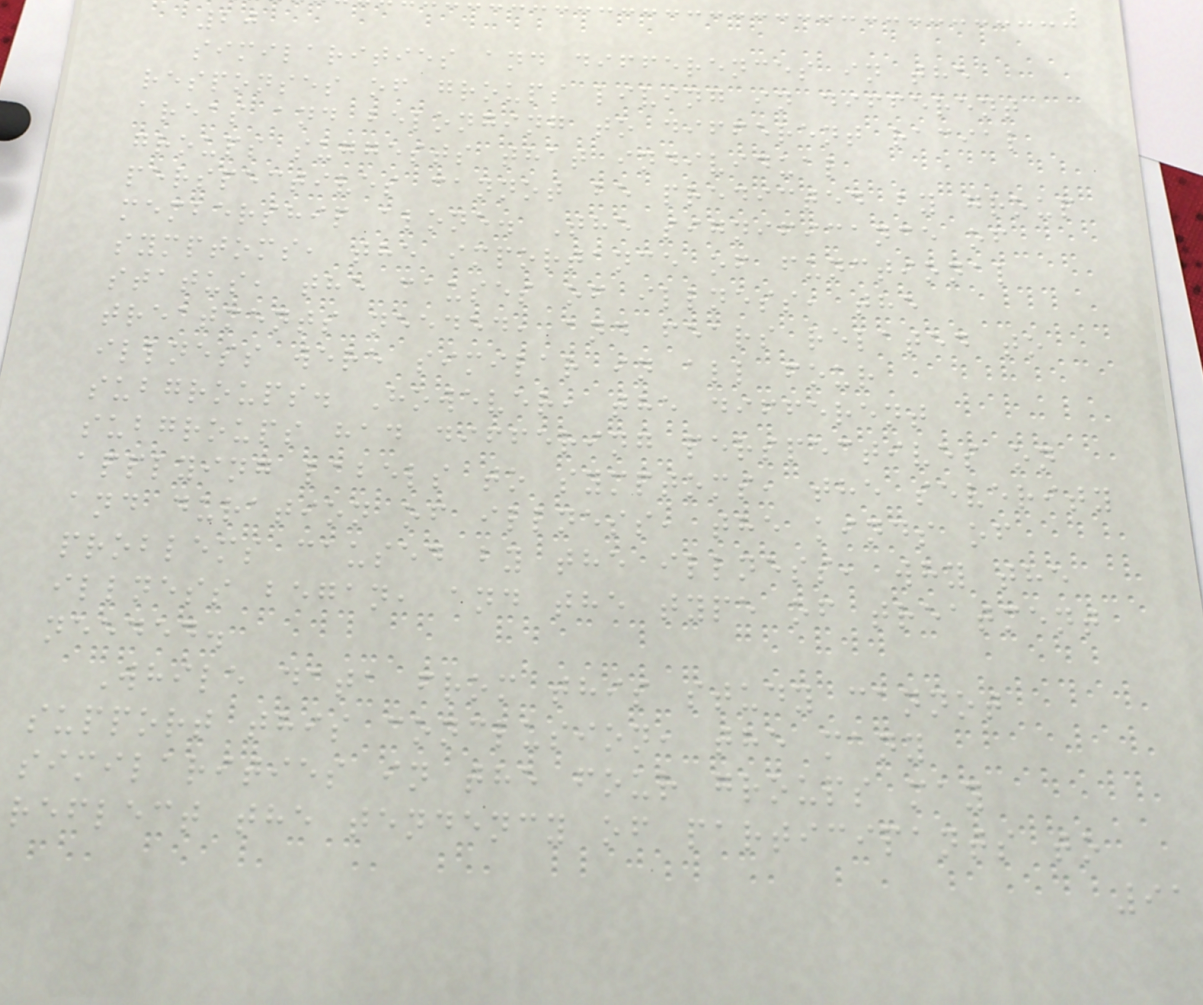20
similarities and differences in the
responses of groups living in different
areas and belonging to different racial
groups suggests that individual
perspectives cannot be predicted by group
membership alone. The significance of
symptoms, the importance of functional
status, the causes of illness, the
treatments needed, and fears related to
illness were similar in all four
subgroups. However, the different
subgroups had differing perspectives on
applying labels to symptoms, the severity
and duration of illness, the kinds of
problems caused by the illness, why the
illness began, and the type of treatment
needed.
While data from this study cannot
support this conclusion, the many
similarities in the four groups may
reflect the tendency of participants to
91
